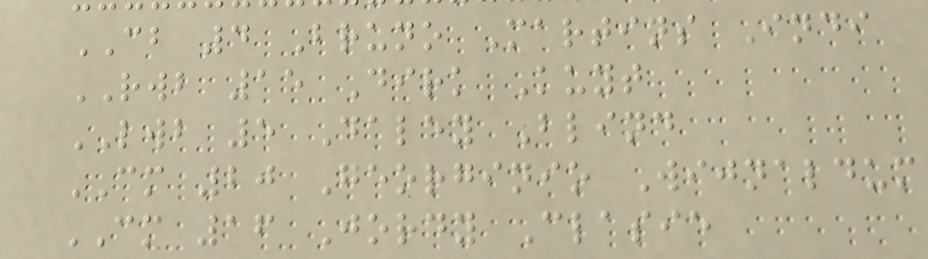CB 4 Bruno Martins Indi
RWB 15 Dirk Kuyt
LWB 5 Daley Blind
CM 20 Georginio Wijnaldum
CM 16 Jordy Clasie
